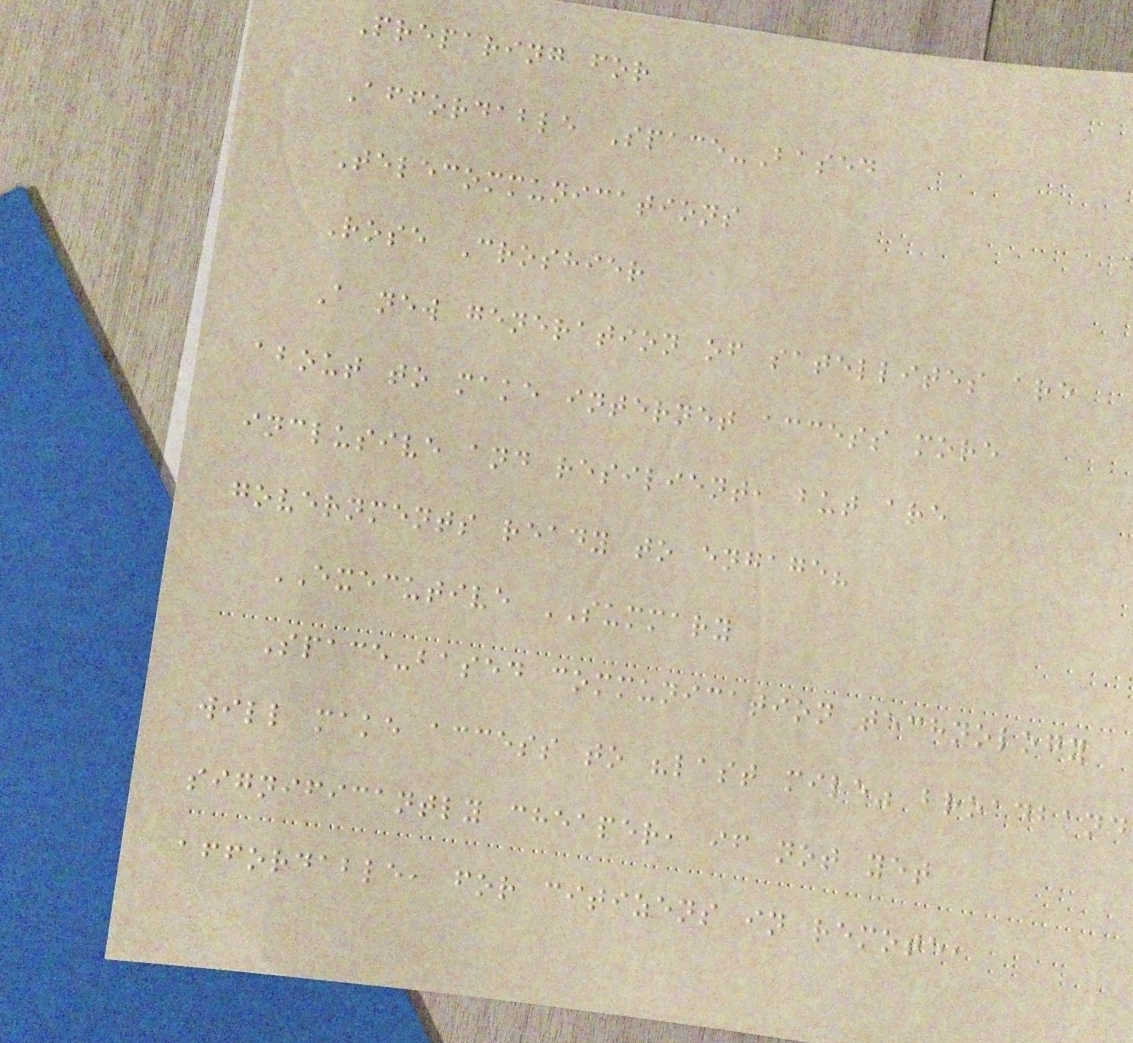Preparing for
Affordable Space-Based
Telecommunications
Rose Croshier
A new generation of satellites are
about to make internet access more
inclusive and resilient, but are
governments ready to engage?
EXECUTIVE SUMMARY
Space-based communication technology
will make access to "last mile" broadband
significantly cheaper, if not yet
affordable, for citizens in remote,
